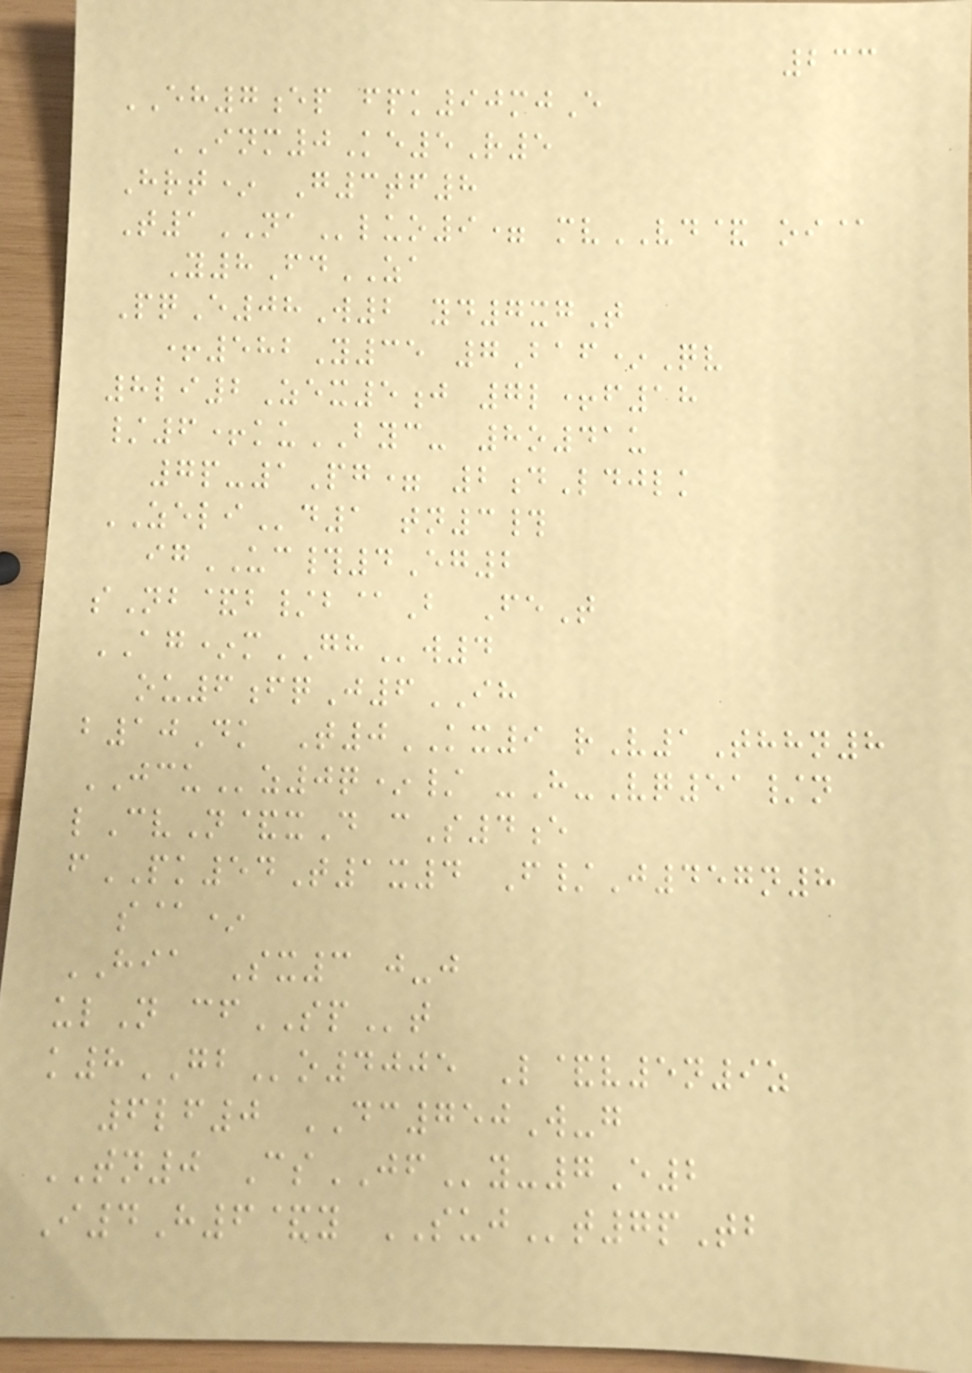233
EH7ep fpk90mjE
INM0Ke5R5
Hrt* G3tf8
T1NAluo9= mvVD& oi@
Y8FdZA
PqE08W2 yd7xgT
+582Y35 7Baf*Qv
8li2Zex5j 7l+f18
/6+kuBYC- 8o41u
7p-1Pg= 2dLdjlk
ZELId1 tn3#
igUC#4Eg2
sNb&b/b@B FeT
AG*mGHw4
ou6fqJ6IH
b10Dk T0KX9 rV1Thhn8
JCUz0q*/ -H-Vq51/n
lCvN&xD cS4e
fPK54T1x4 F/J457n8
s@*
HIA Sx3 j-j
ulN cfSPt
k8GBo4005 L&v5n9z
6lf0 DC750W-g
TN0 CsJFy-7E2
I4H6&y SUJt7pTb
